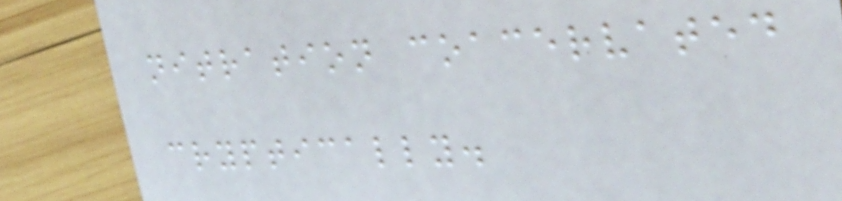nitration coacervated
cryptically.
